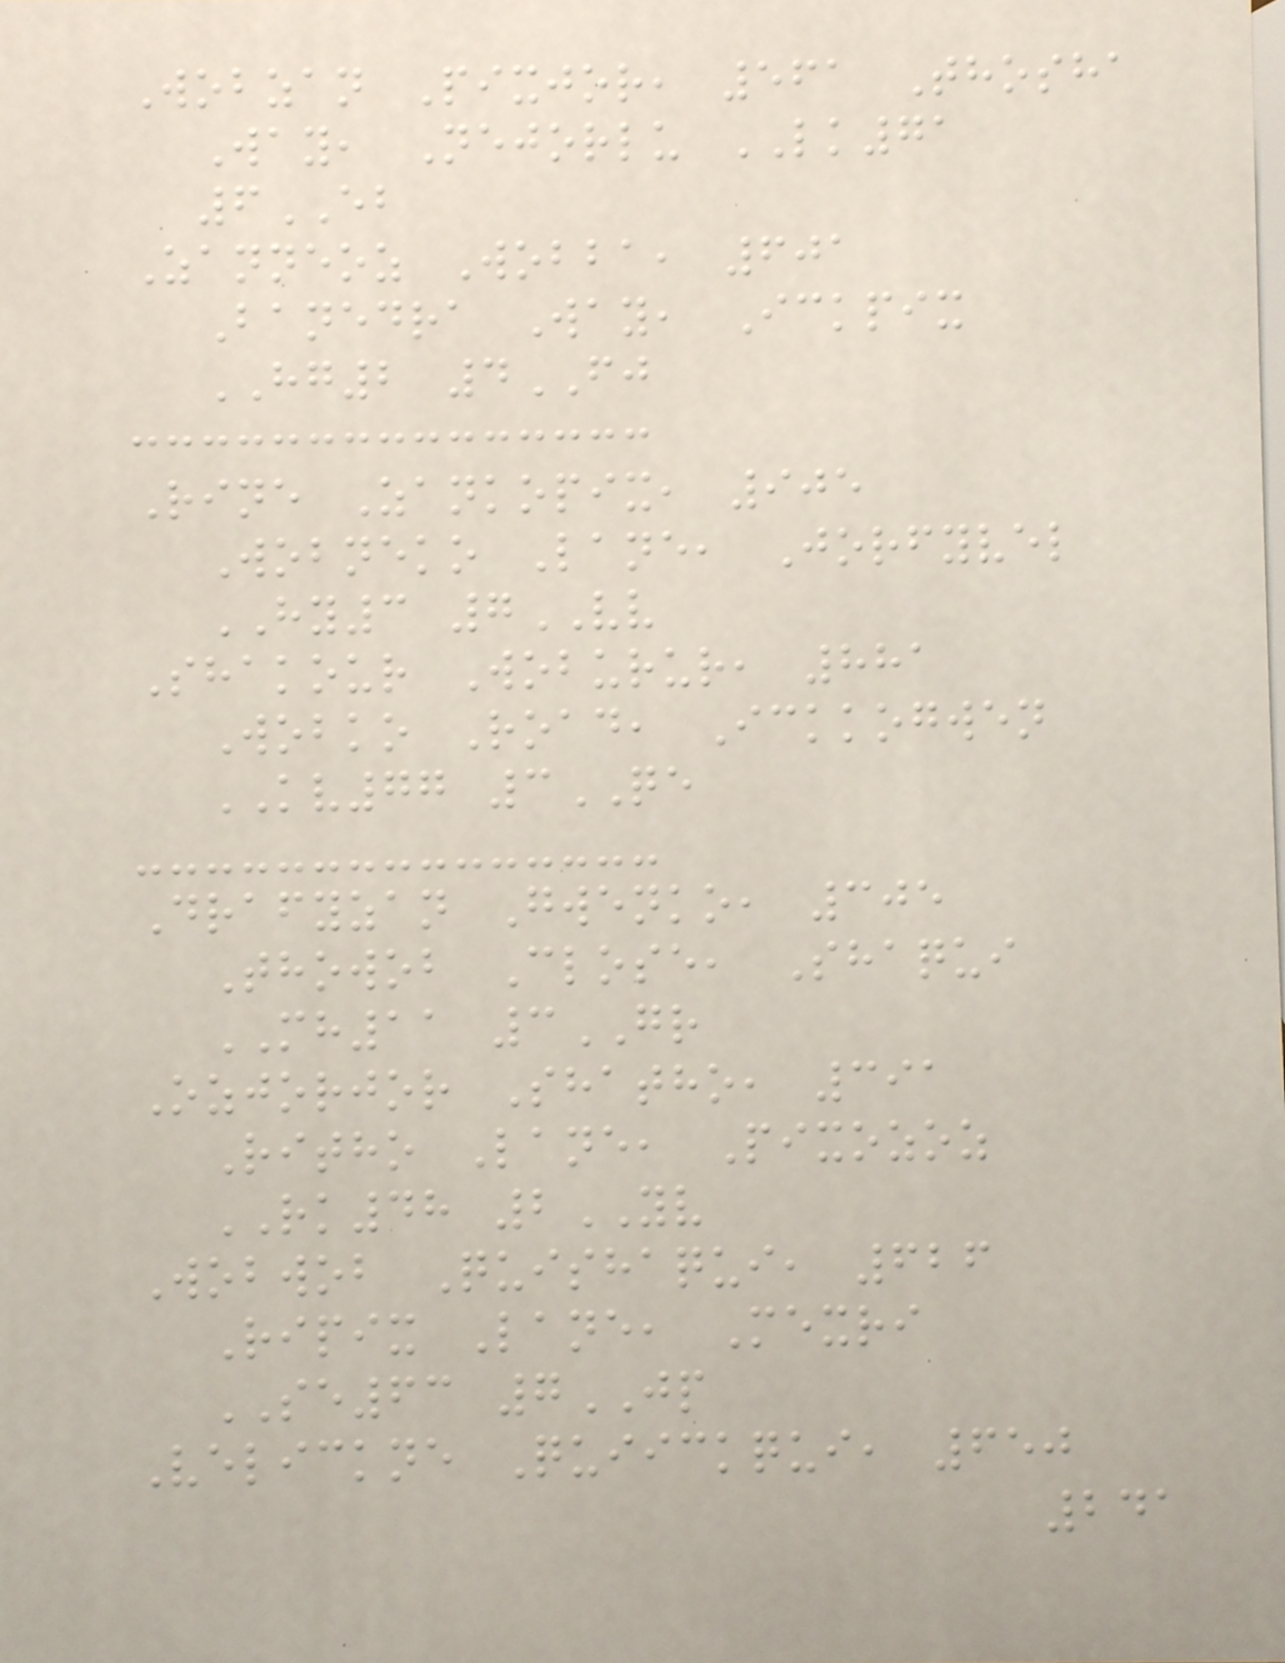Wobzan Pixjor, 561 Thosha
Way, Nejorlu LK71
6EB
Zanneoz Wobba, 601
Banedra Way, Ickpix
HG2 4FJ
Rine Zankopix, 905
Wobneko Lane, Jorfyvel
HY3 7VV
Shakour Woburur, 881
Wobko Road, Ickkogwen
KV77 3QE
Drafyzan Gwenko, 305
Thowob Close, Shaqui
MH11 3GR
Ozjorjor Shatho, 391
Ritho Lane, Pixozoz
RK48 2YV
Wobwob Quishaqui, 626
Ripix Lane, Mexri
SE63 7JP
Velickne Quiickqui, 650
241
